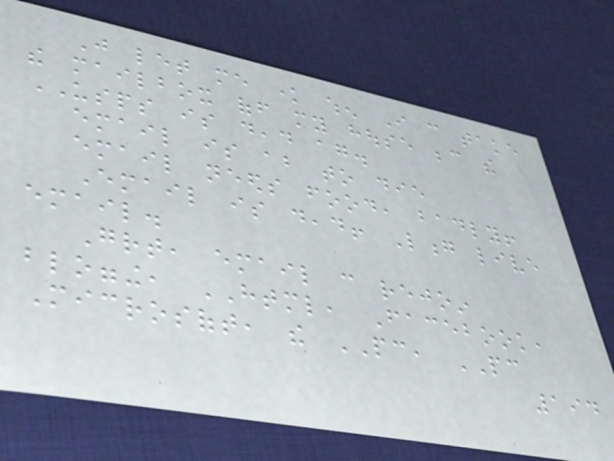Just let me know when I can take
the mailbox off my house because the
USPS is dead again.
email is about to die
email needs food, badly!
Email is dead! Long live
email.
Great, email can rejoin
blogging, HTML, Facebook,
Microsoft, the PC, PC
194
